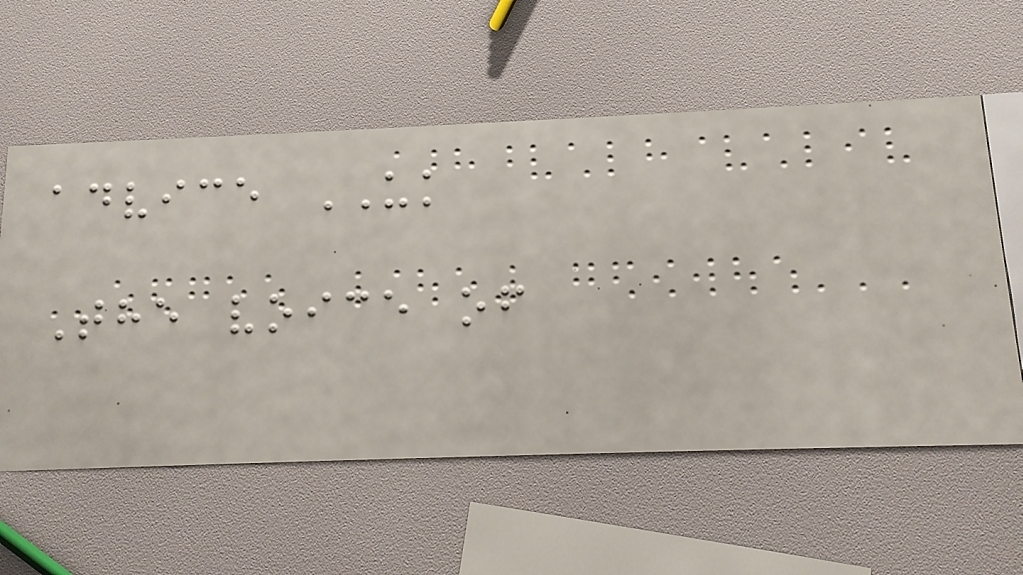advice UK
The voice of
